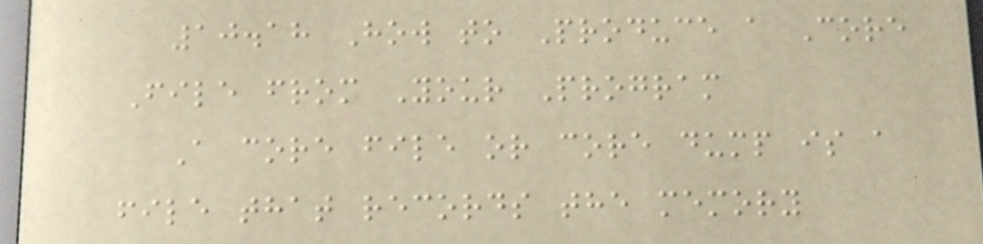10.18 How to Produce a Core
File from Your Program
A core file or core dump is a
file that records the memory
